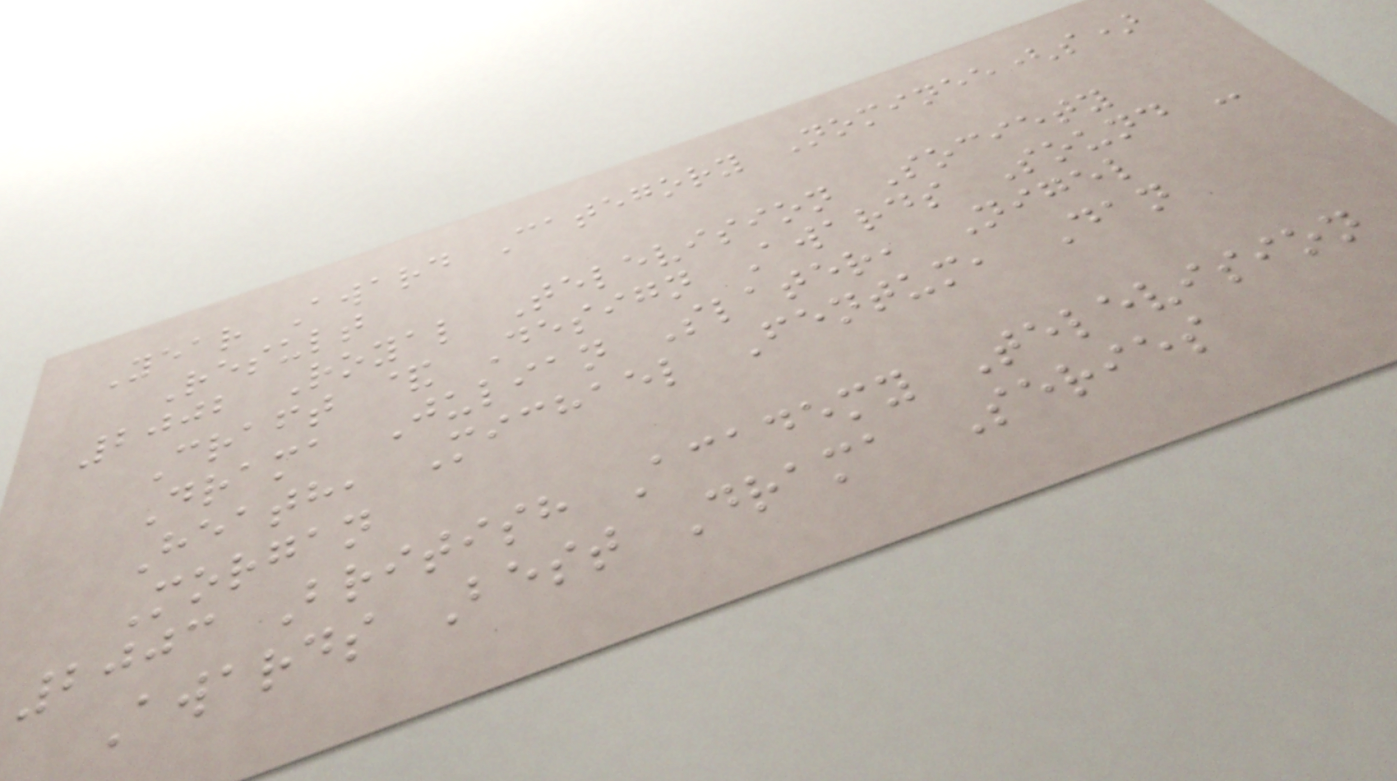Year Award Category Nominee(s)
Result
2002 Royal Television Society
Craft & Design Awards Sound -
Drama Julian Slater, Nigel
Heath, Michael Fentum, Dan
Morgan
2003 British Academy Television
Awards Best Drama Series
